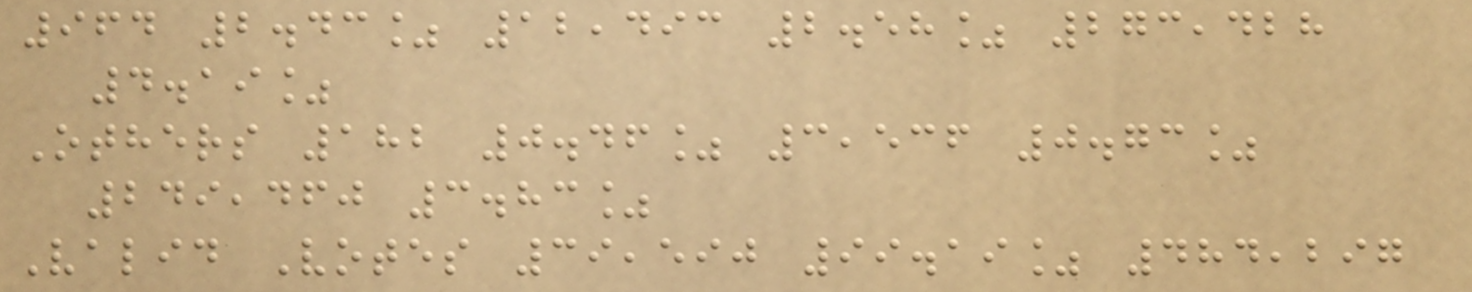964 2.43% 12,493 2.58% 273,428
4.19%
Others 182 0.46% 3,536 0.73%
249,460 3.83%
Valid Votes 39,590 99.19% 484,297
